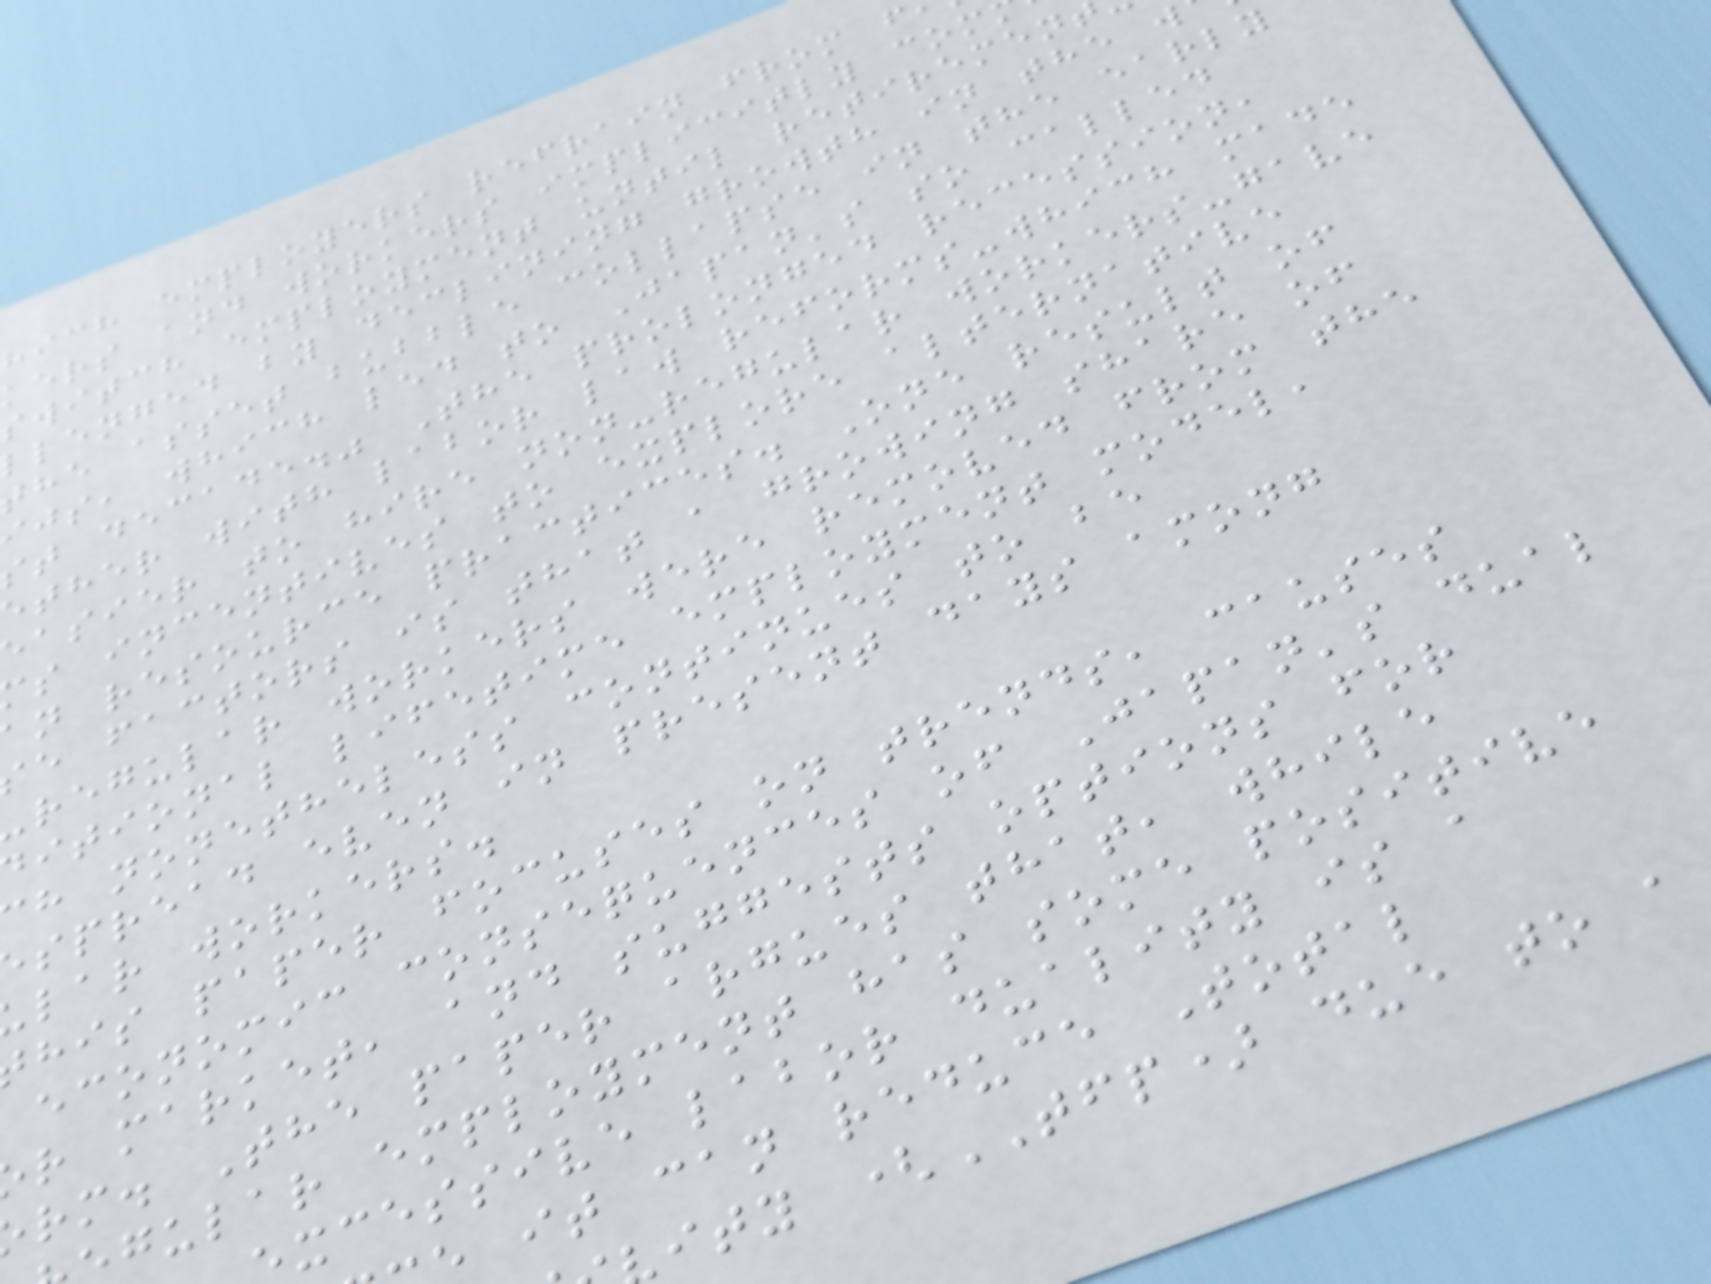hich employers refrain from f
kers and workers implicitly com
switch employment until retiremen
llenged by declining growth in the w
the asset bubble collapse in the early
ijs, which led to Japan's so called
st decade." The prolonged recession,
ether with labor law reforms-which made
asier to hire non-regular workers-gave
s incentives to explore alternative
n resource practices. One result of
e factors is that a growing share of
regular workers were removed from the
itional lifetime employment model,
h nonetheless continues to be
spread even in present days among
lar workers.
his paper focuses on trends, causes
economic consequences of Japan's dual
r market, and suggests options for
rm. The paper argues that, while
gular employment has some positive
xcessive labor duality is a
it can reduce Total
ity (TFP) due to a
